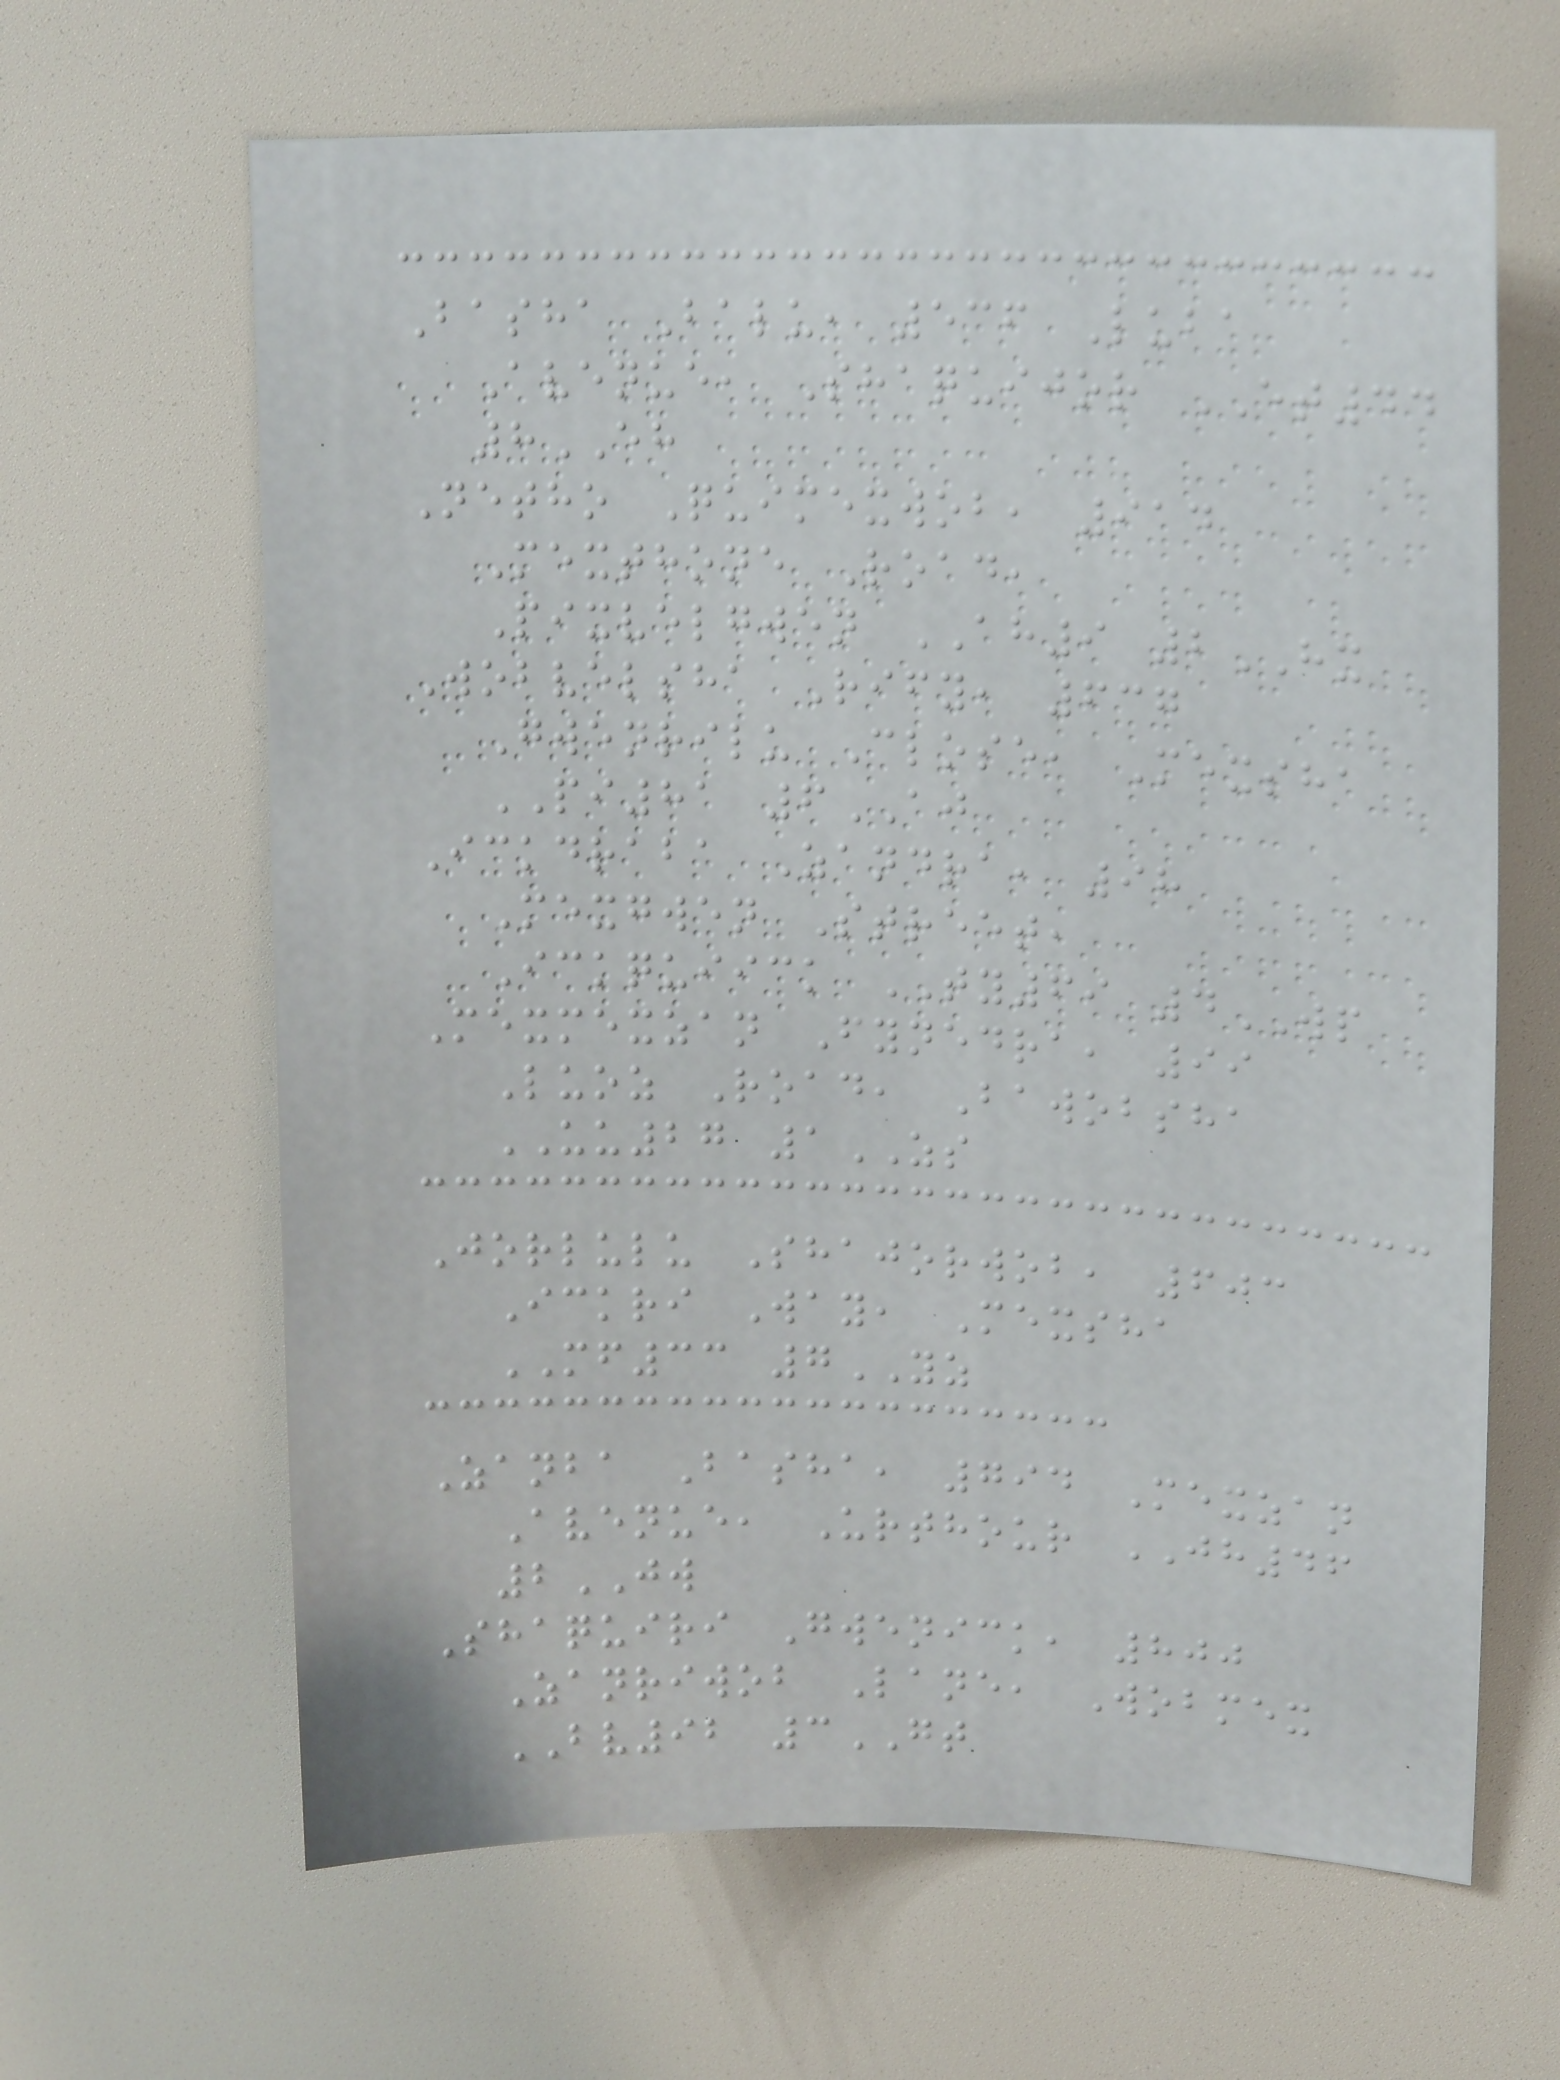Basha Balu, 536 Luba
Avenue, Shaquijor ET44
8EH
Netho Quimexwob, 914
Mexthone Road,
Pixvelgwen AH9 2HX
Wobvelsha Rify, 637
Gwenrilu Close, Mexsha
PI81 6AJ
Ickdraba Zandra, 98
Mexgwen Street,
Ickquiick TY69 4WP
Mexmexzan Fynedra, 99
Luoz Road, Bawobsha
UU27 1ZS
Jorlulu Shajorwob, 603
Ickri Way, Mexsha
MF33 7YZ
Zanba Basha, 794 Mexzan
Avenue, Urthour JH46
2JW
Shaquiri Gwenick, 800
Zanriwob Lane, Wobmex
BV92 3GT
